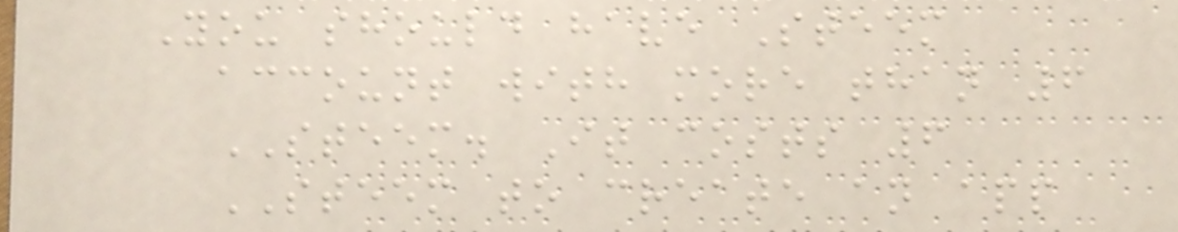You should have Steem
account with more than 6
STEEM. It costs 6
STEEM to create an app
